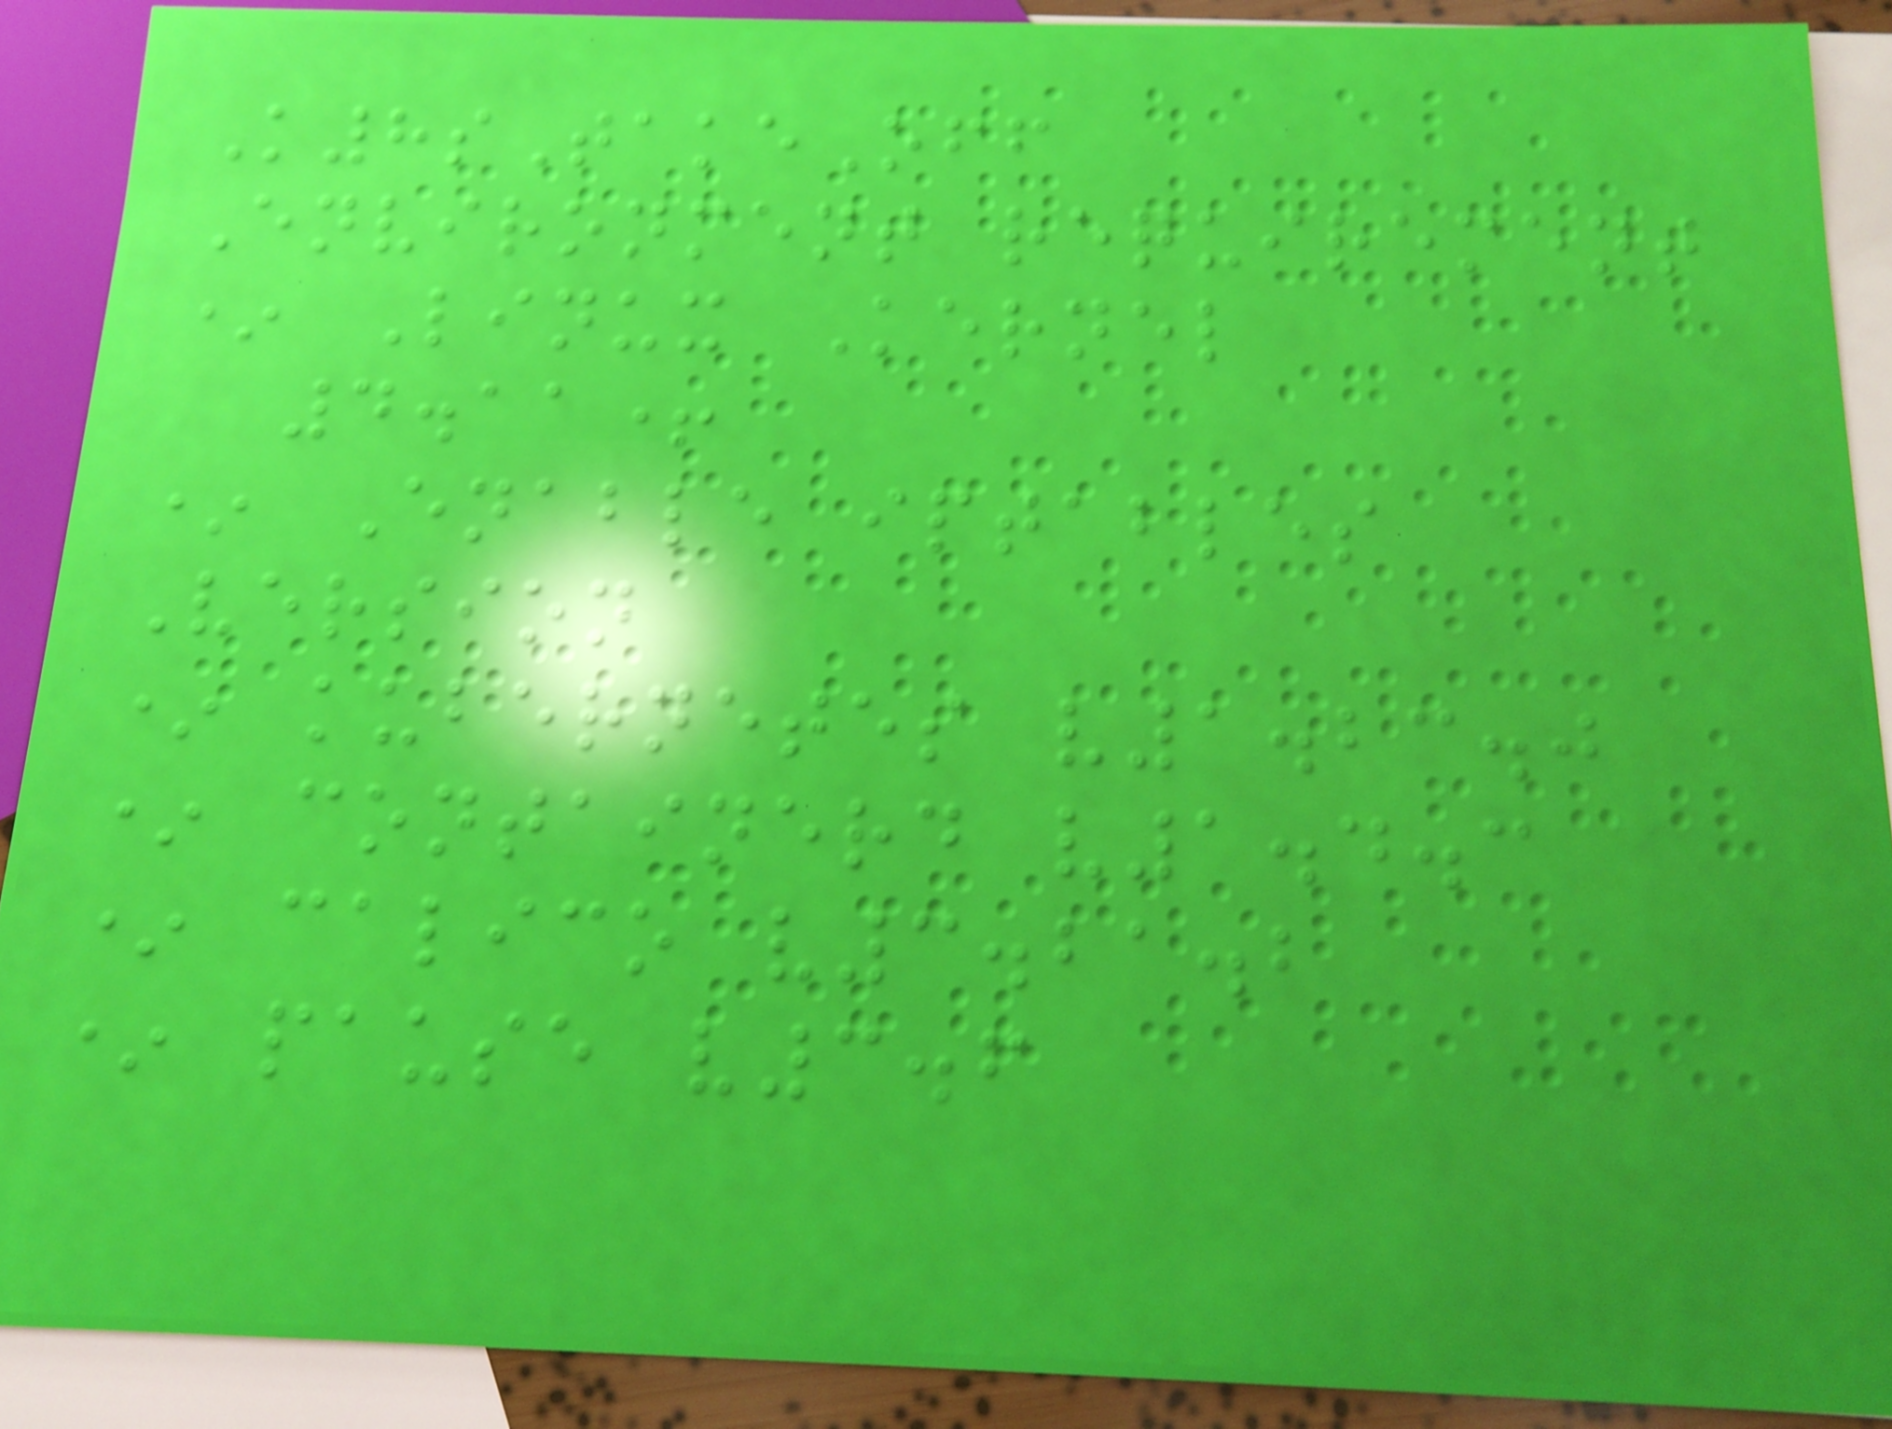K8sTakeOff
Environment requirement
* Linux Kernel
4.11+
* Enable iptables
Version
* kubernetes v1.23.0
* containerd v1.4.3
* calico v3.21.2
* pause v3.6
